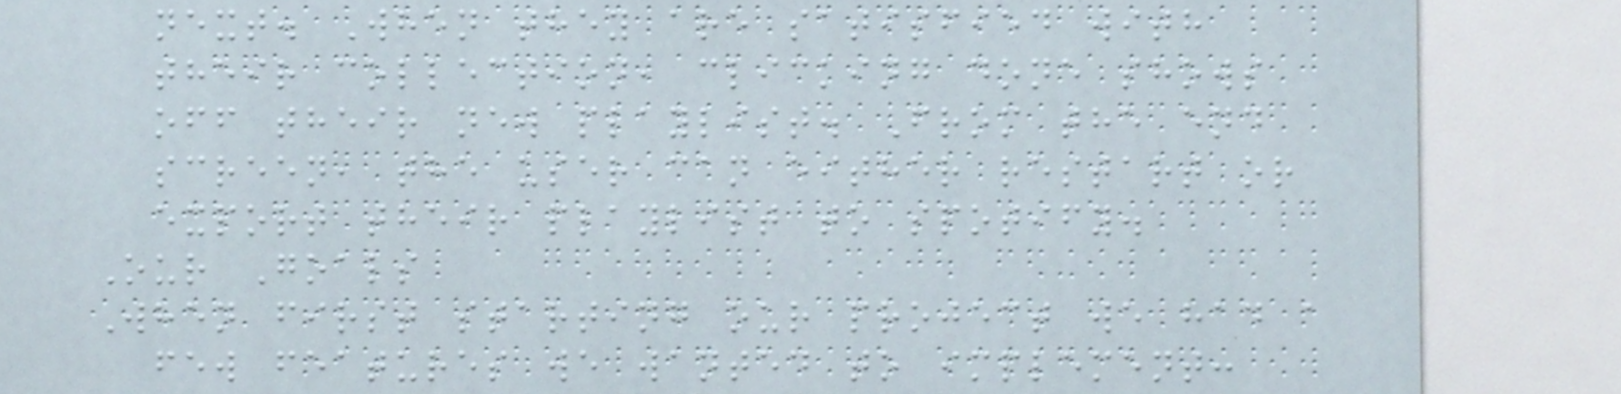next. When they are satisfied with
their collection, clicking done shows
off their new playlist. From the end
screen, the user can either restart or
export their playlist to spotify.
Our Goals
When first starting our project we had a
few features we wanted to implement:
